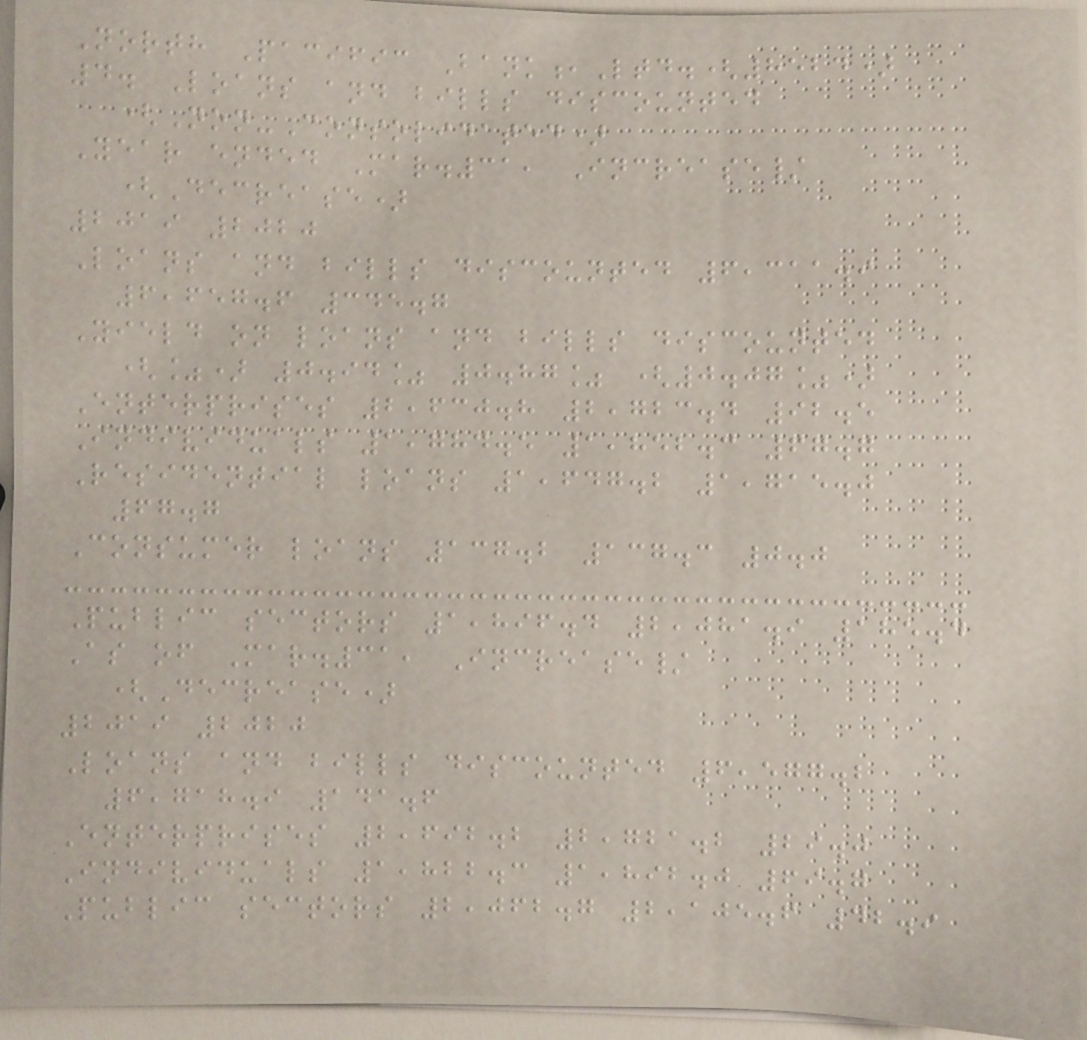North Pacific Bank,Ltd.(8524)
4. Loans and bills discounted
(Non-Consolidated)
Year ended Mar.31, Increase/
(Decrease)
2019 2020
Loans and bills discounted 6,311.9
6,657.6 345.7
Yield on loans and bills discounted
(%) 0.94% 0.87% (0.07%)
Enterprises 2,630.8 2,723.4 92.5
Individuals 1,784.5 1,852.3 67.7
Residential loans 1,647.2 1,715.0
67.7
Consumer loans 137.2 137.3 0.0
Public sectors 1,896.4 2,081.9 185.4
As of Mar.31, Increase/
(Decrease)
2019 2020
Loans and bills discounted 6,577.2
6,718.9 141.6
Enterprises 2,692.2 2,721.2 29.0
Individuals 1,822.3 1,892.0 69.7
Public sectors 2,062.7 2,105.6 42.9
